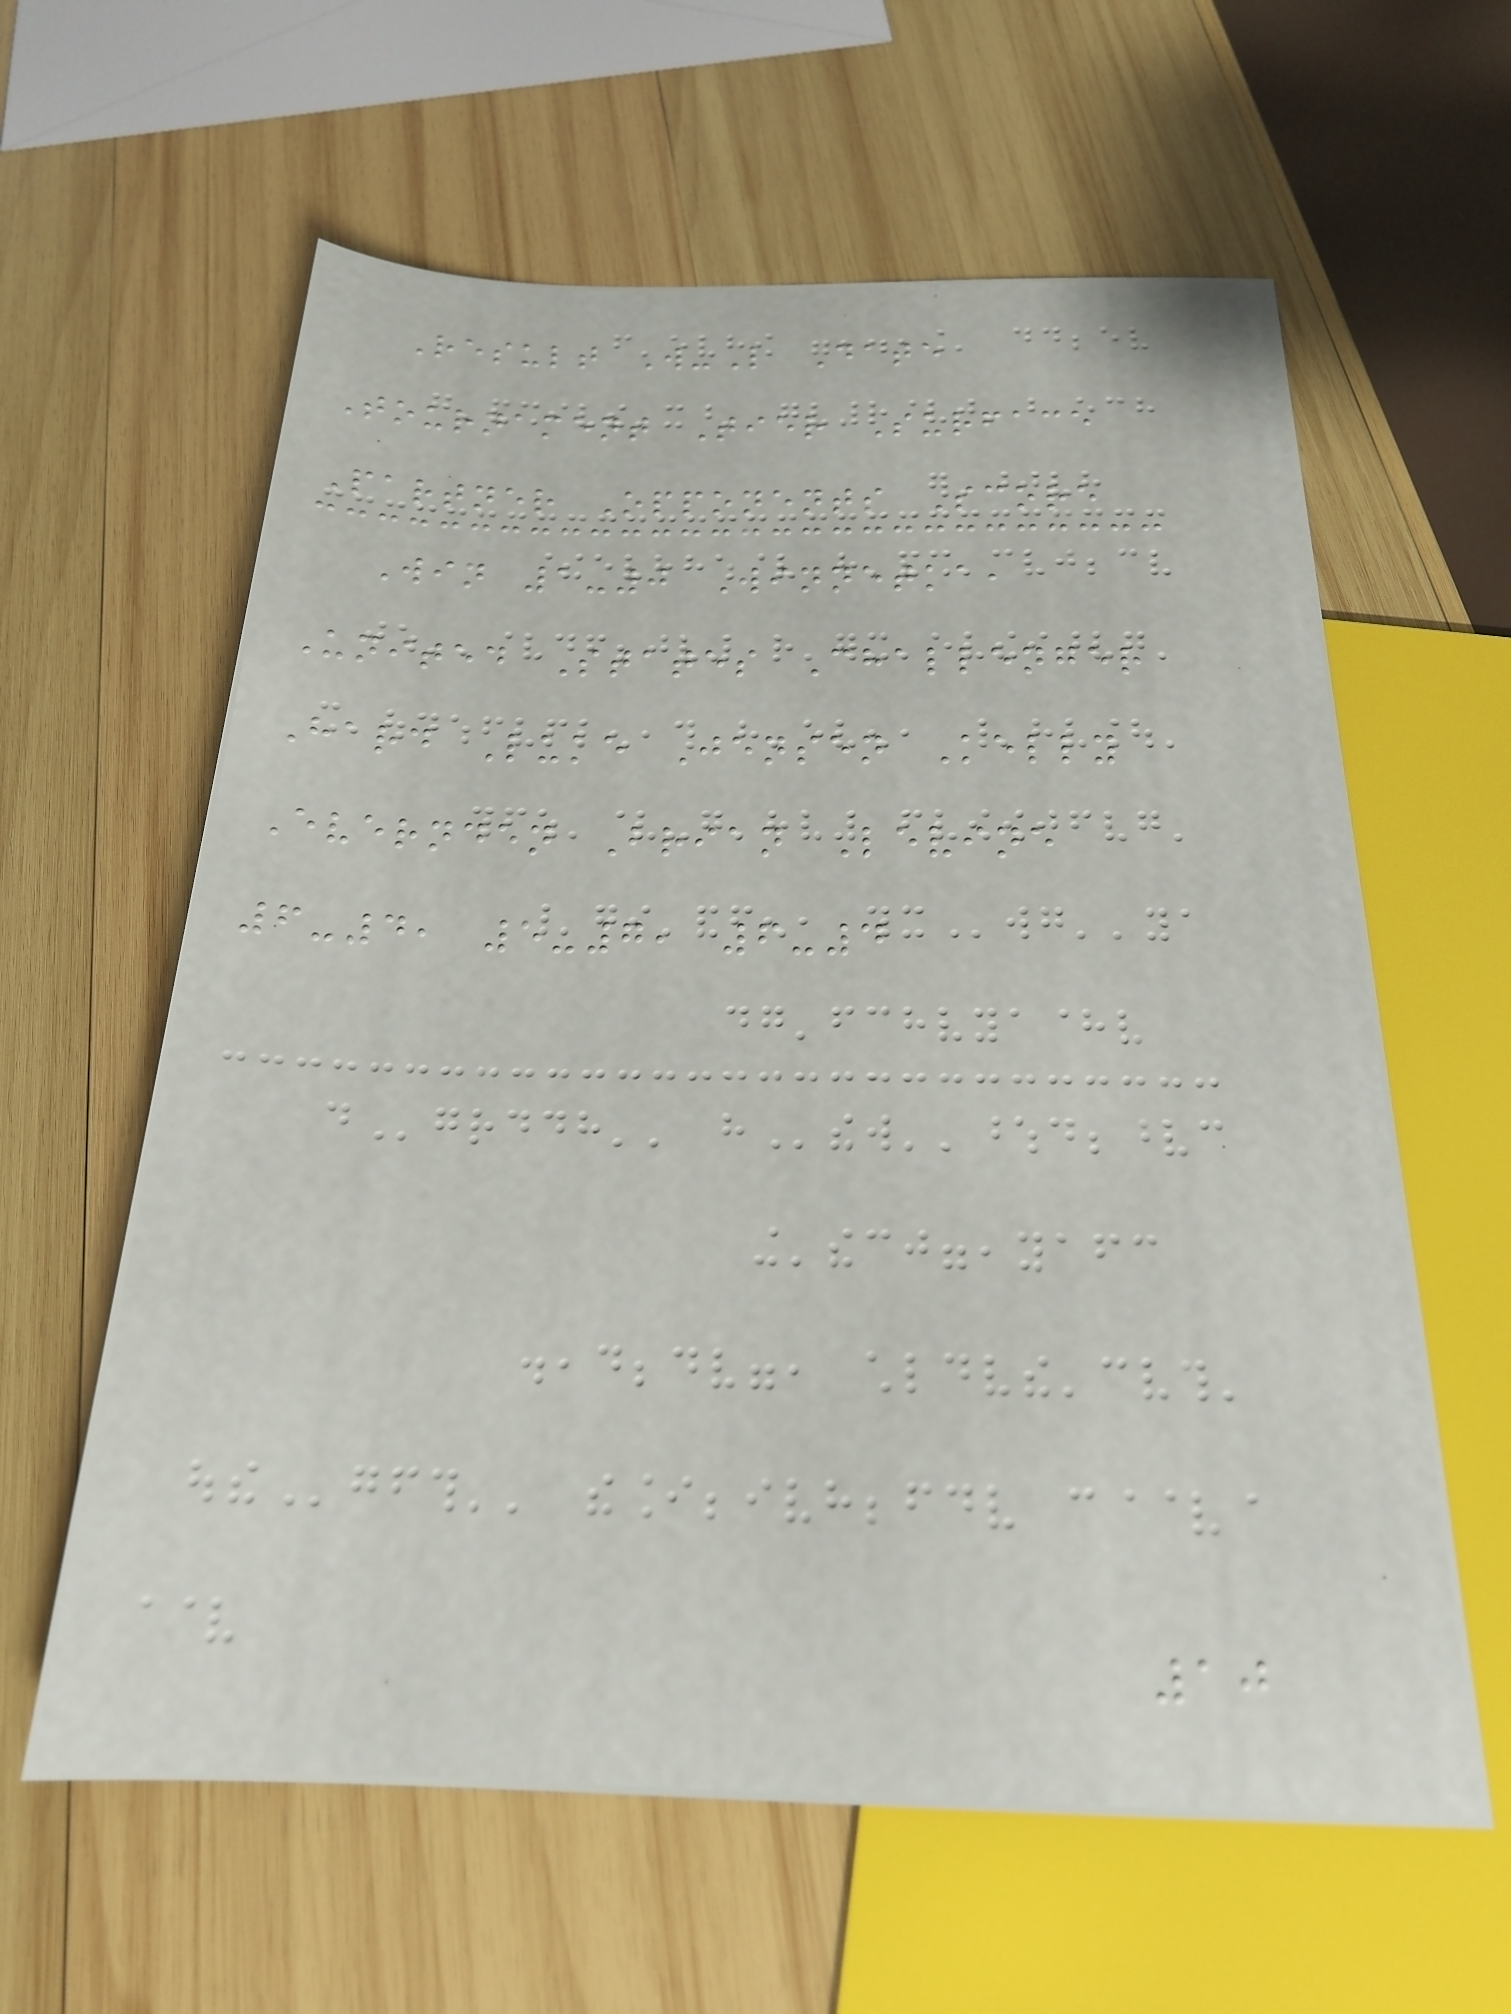Result W-L Date
Tournament Tier Surface
Partner Opponents Score
Win 1-0 Winnetka,
United States Challenger
Hard Luke Jensen Kelly
Evernden Brian Levine
6-4, 5-7, 6-4
10
